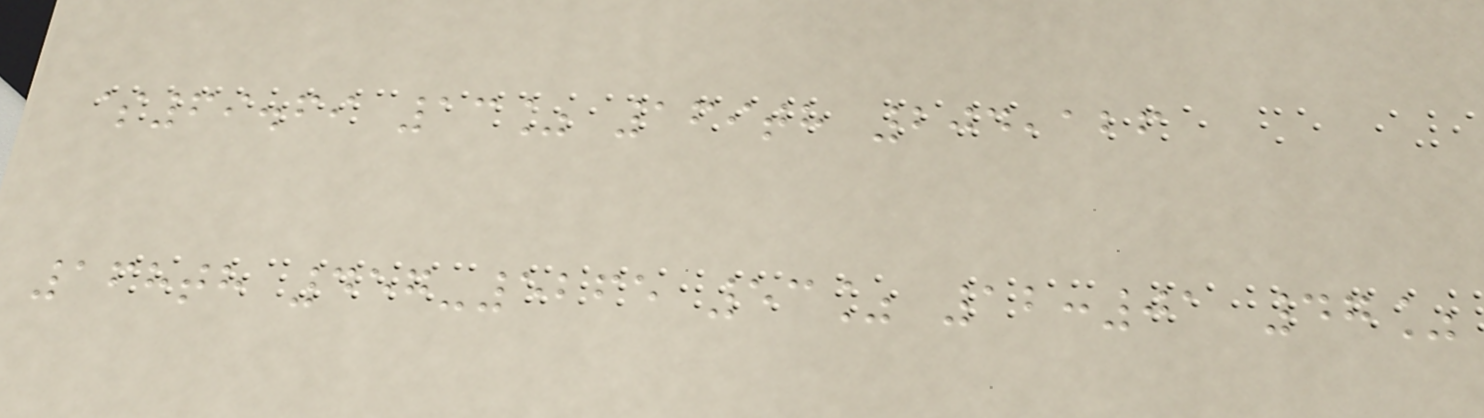$69.69 13% 169th 204,126
168th 457-5265 53% 12:01 47%
